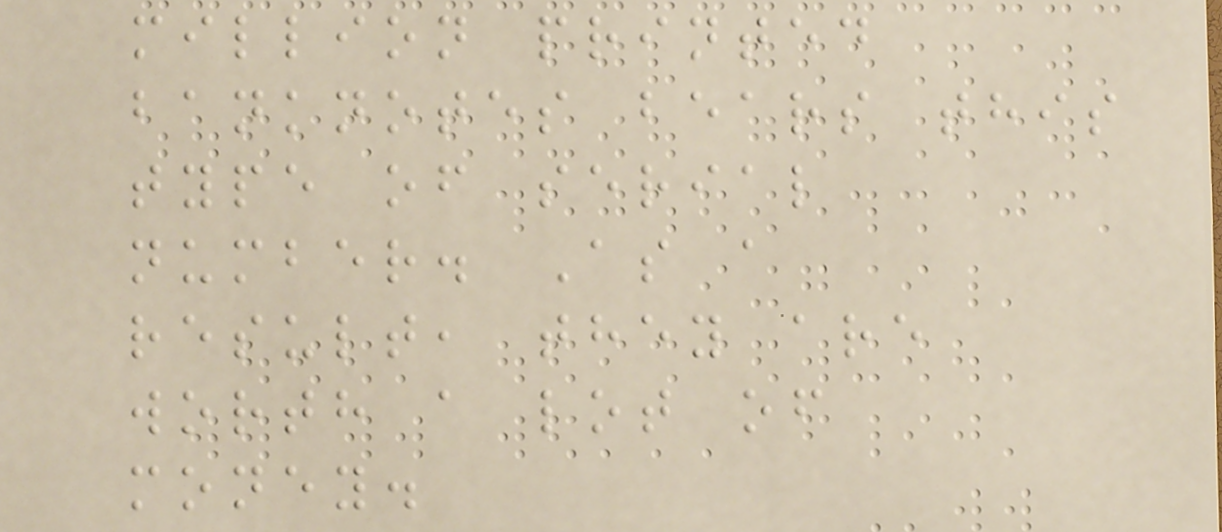million printed
banknotes bears this
type of serial
number. As a
result, they are
worth a lot of
money.
